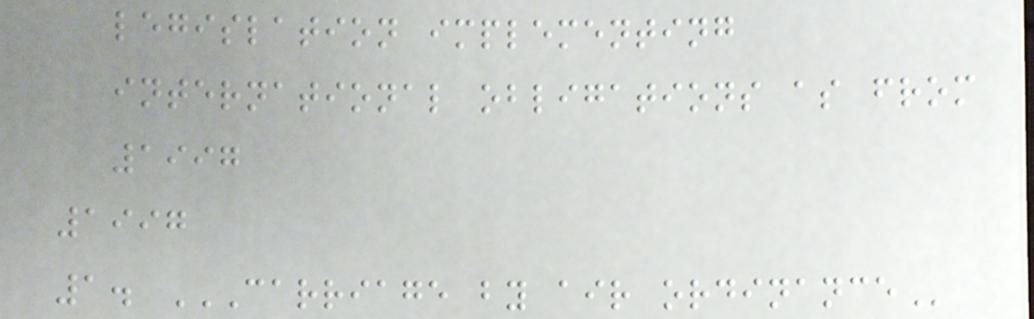legislation implementing
international obligations as from
1997
1997
1. CARRIAGE BY AIR ORDINANCE
